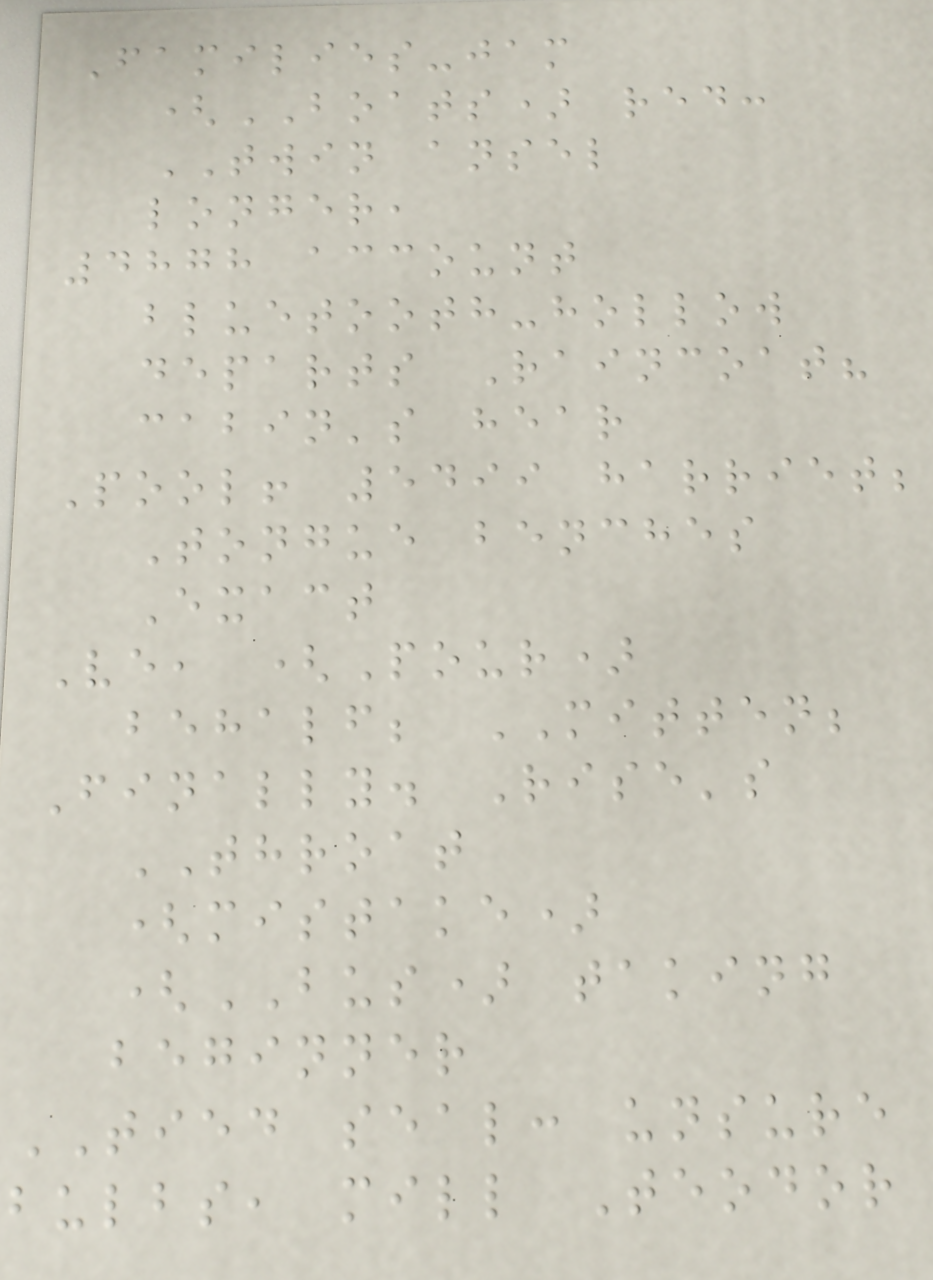Families-jam
(BOATS) red:
TWIN ansel
longer,
4878 account
bluetooth-hollow
departs Raincoat?
cabin's hear
Pool! 5499 harriet;
Tongue benches
Exact
Ve, (Pour)
behalf; MITTEN;
Finally. Rise's
THROAT
(mistake)
(BUS) taking
beginner
TIED seal: unsure
bulbs, mill Teodor
